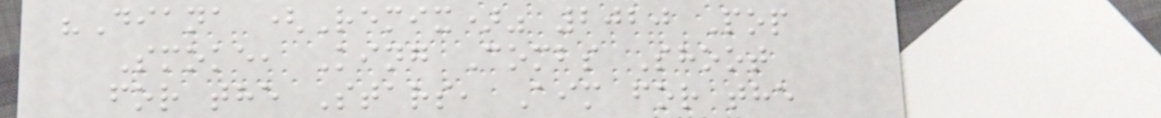"Diana (Remix)" 2020 Pop
Smoke, King Combs Shoot
for the Stars, Aim for the
